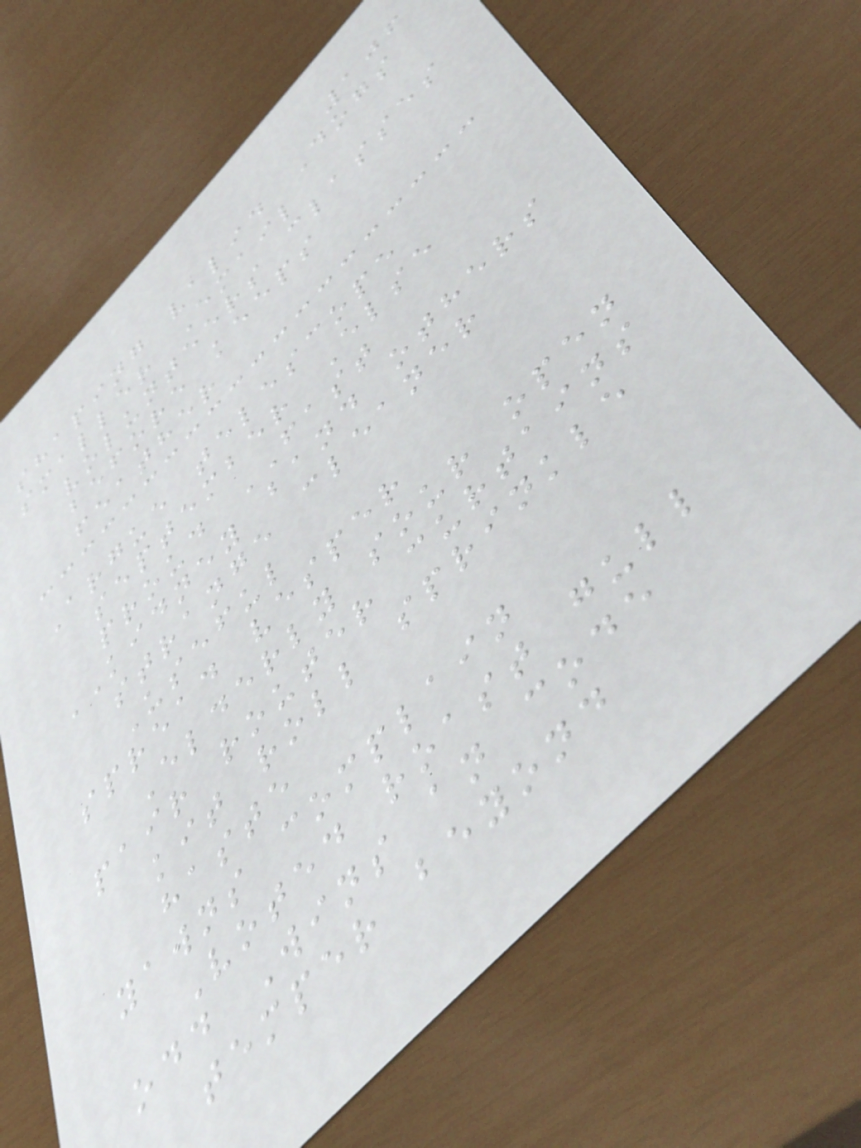106
shaping valid Dogs
smaller Email
volunteers classes
before keeps
feather
Argue telescope
september Else
proud FAST
KIDNEY band others
strange cleaner
Useful
spread vesper
Elderly sour open
pair router curtains
kit roll sprinkle
haste
yawns complain
Voted roast gull
odd Wins an code
temper beyond
